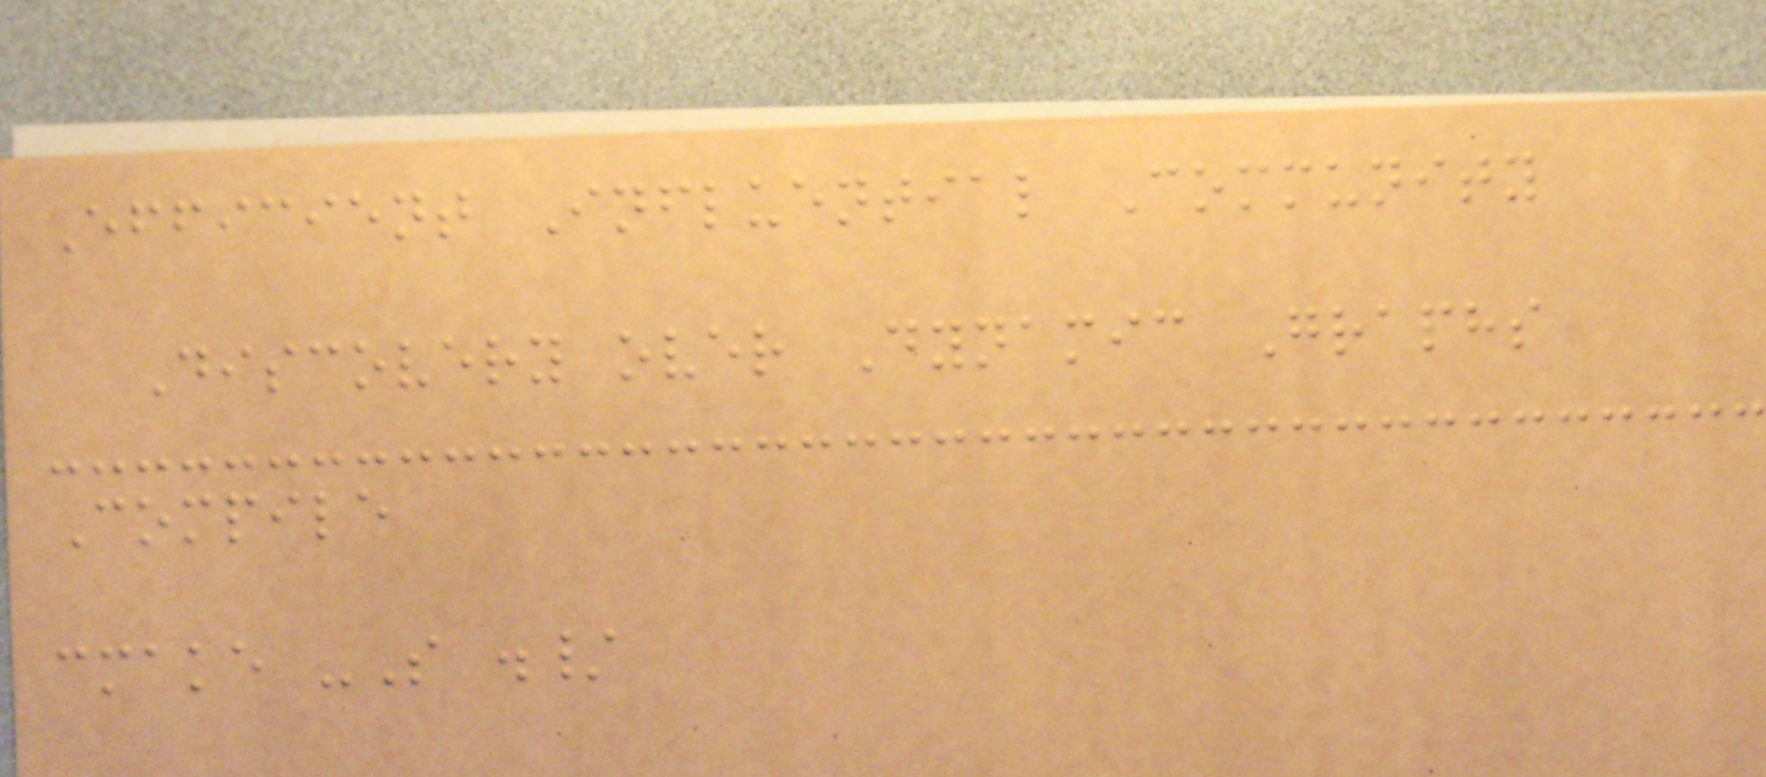Efficient Influential Community
Discovery over Dynamic Graphs
Compile
cmake -S ./
